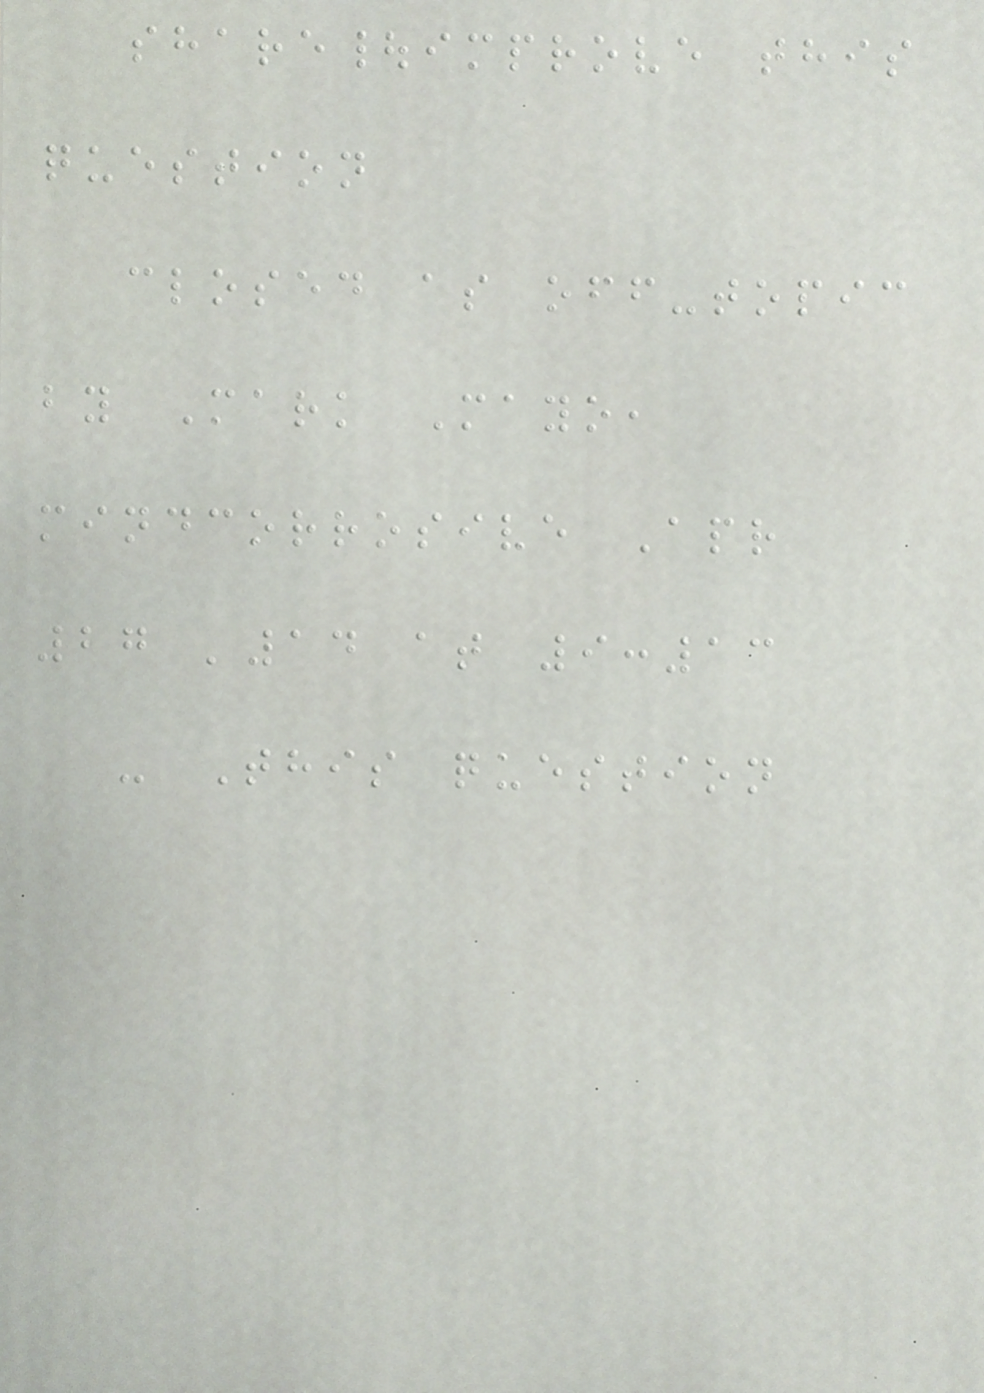share|improve this
question
closed as off-topic
by Mark Mayo,
mindcorrosive Apr
27 '14 at 9:13
- This question
